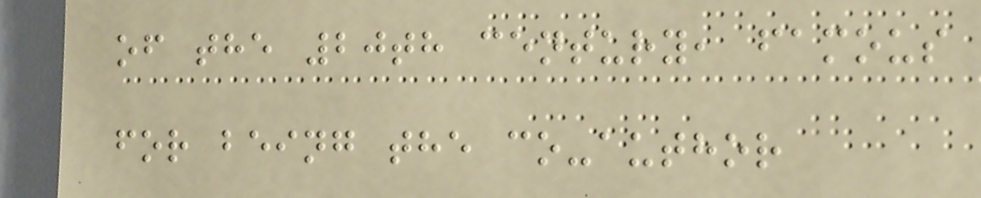of the 20th century, famous
for being the co-author
